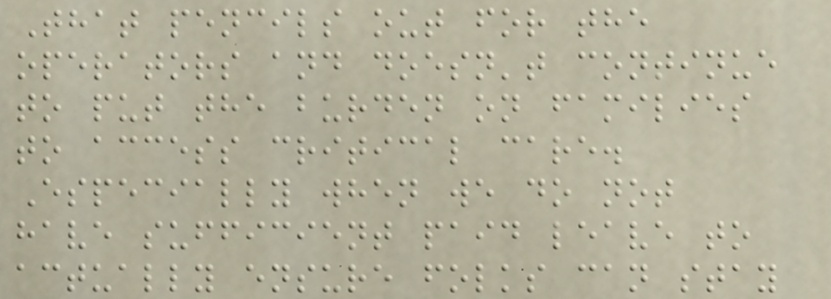That pencils out for the
operators and doesn't continue
to put the burden on families
to access critical care.
Especially when we do not
have sufficient paid leave to
actually ensure folks can stay
